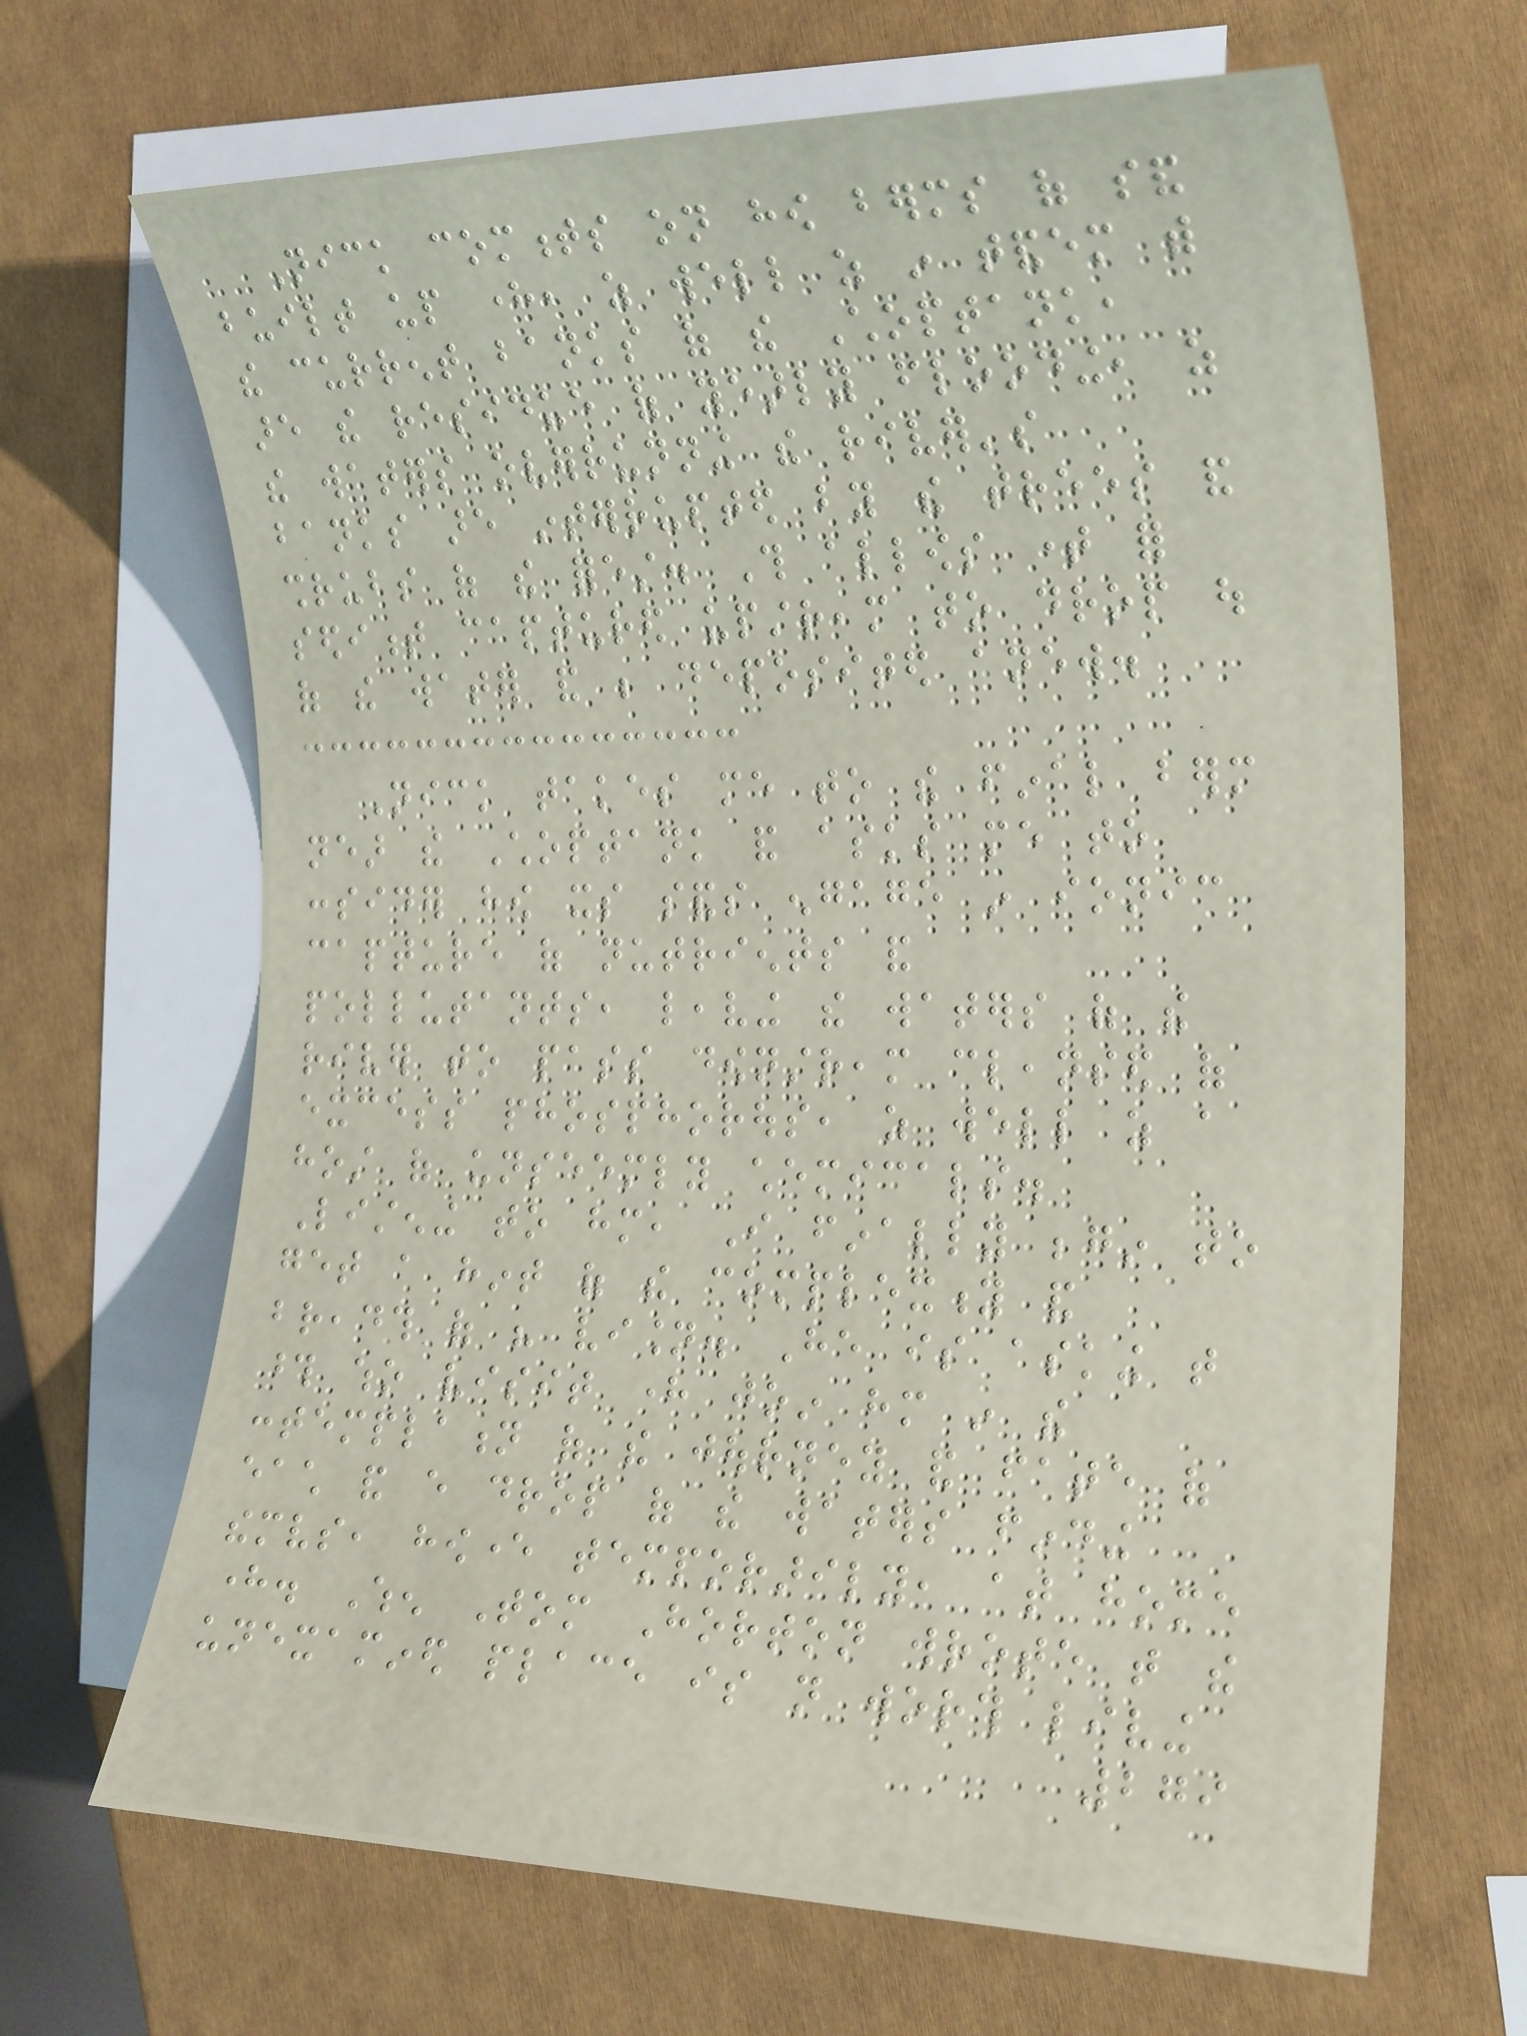Nick comments on how berms of sand
built up here, as well as in tandem with
the current banks of the Choptank,
are the residue of yearly flooding, as
the waters overrunning the river's
banks are interrupted by the trees and
shrubs of the forest. This allows time for
sediment captured upstream to drop out
of the water and be deposited anew.
Nick takes me to the final berm
near the Choptank and asks me to
consider how its sands engage in ionic
capture of nutrients and
pollutants, leaving the waters of the
river to pass downstream cleansed of
excess phosphorous, as well as a
host of unseemly chemicals.
Listening to him, I finally begin to
get a hint of the complexity and
breadth of his vision. He is asking that
those who visit here join him in the
contemplation of the journey and fate of
each and every drop of the waters finding
themselves, however temporarily, at home
here. When Tom Horton wrote that the
unexamined place is not worth living
279
